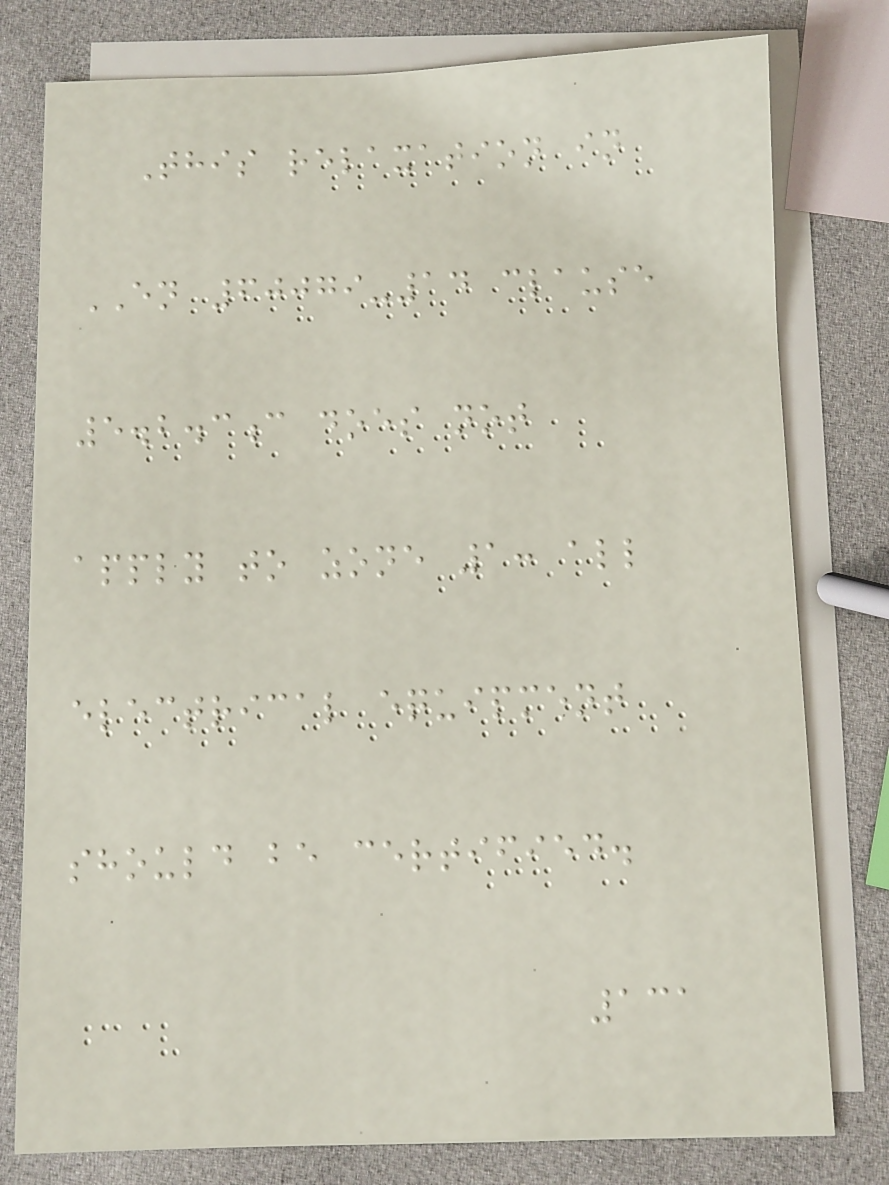This relaxation in
EN 60079-14 clause
5.2.3c does not
apply to zone 1: all
electrical equipment
should be certified.
131
